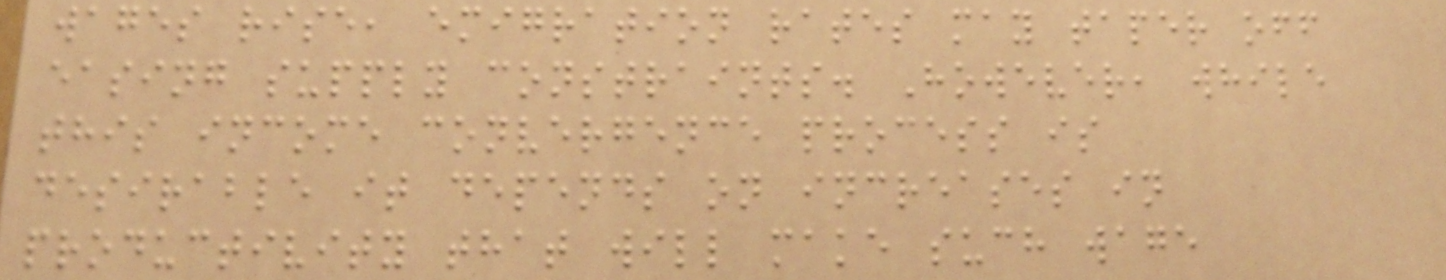wages rise, emigration rates may taper off
easing supply constraints. However, while
this income convergence process is
desirable it depends on increases in
productivity that will make such wage
